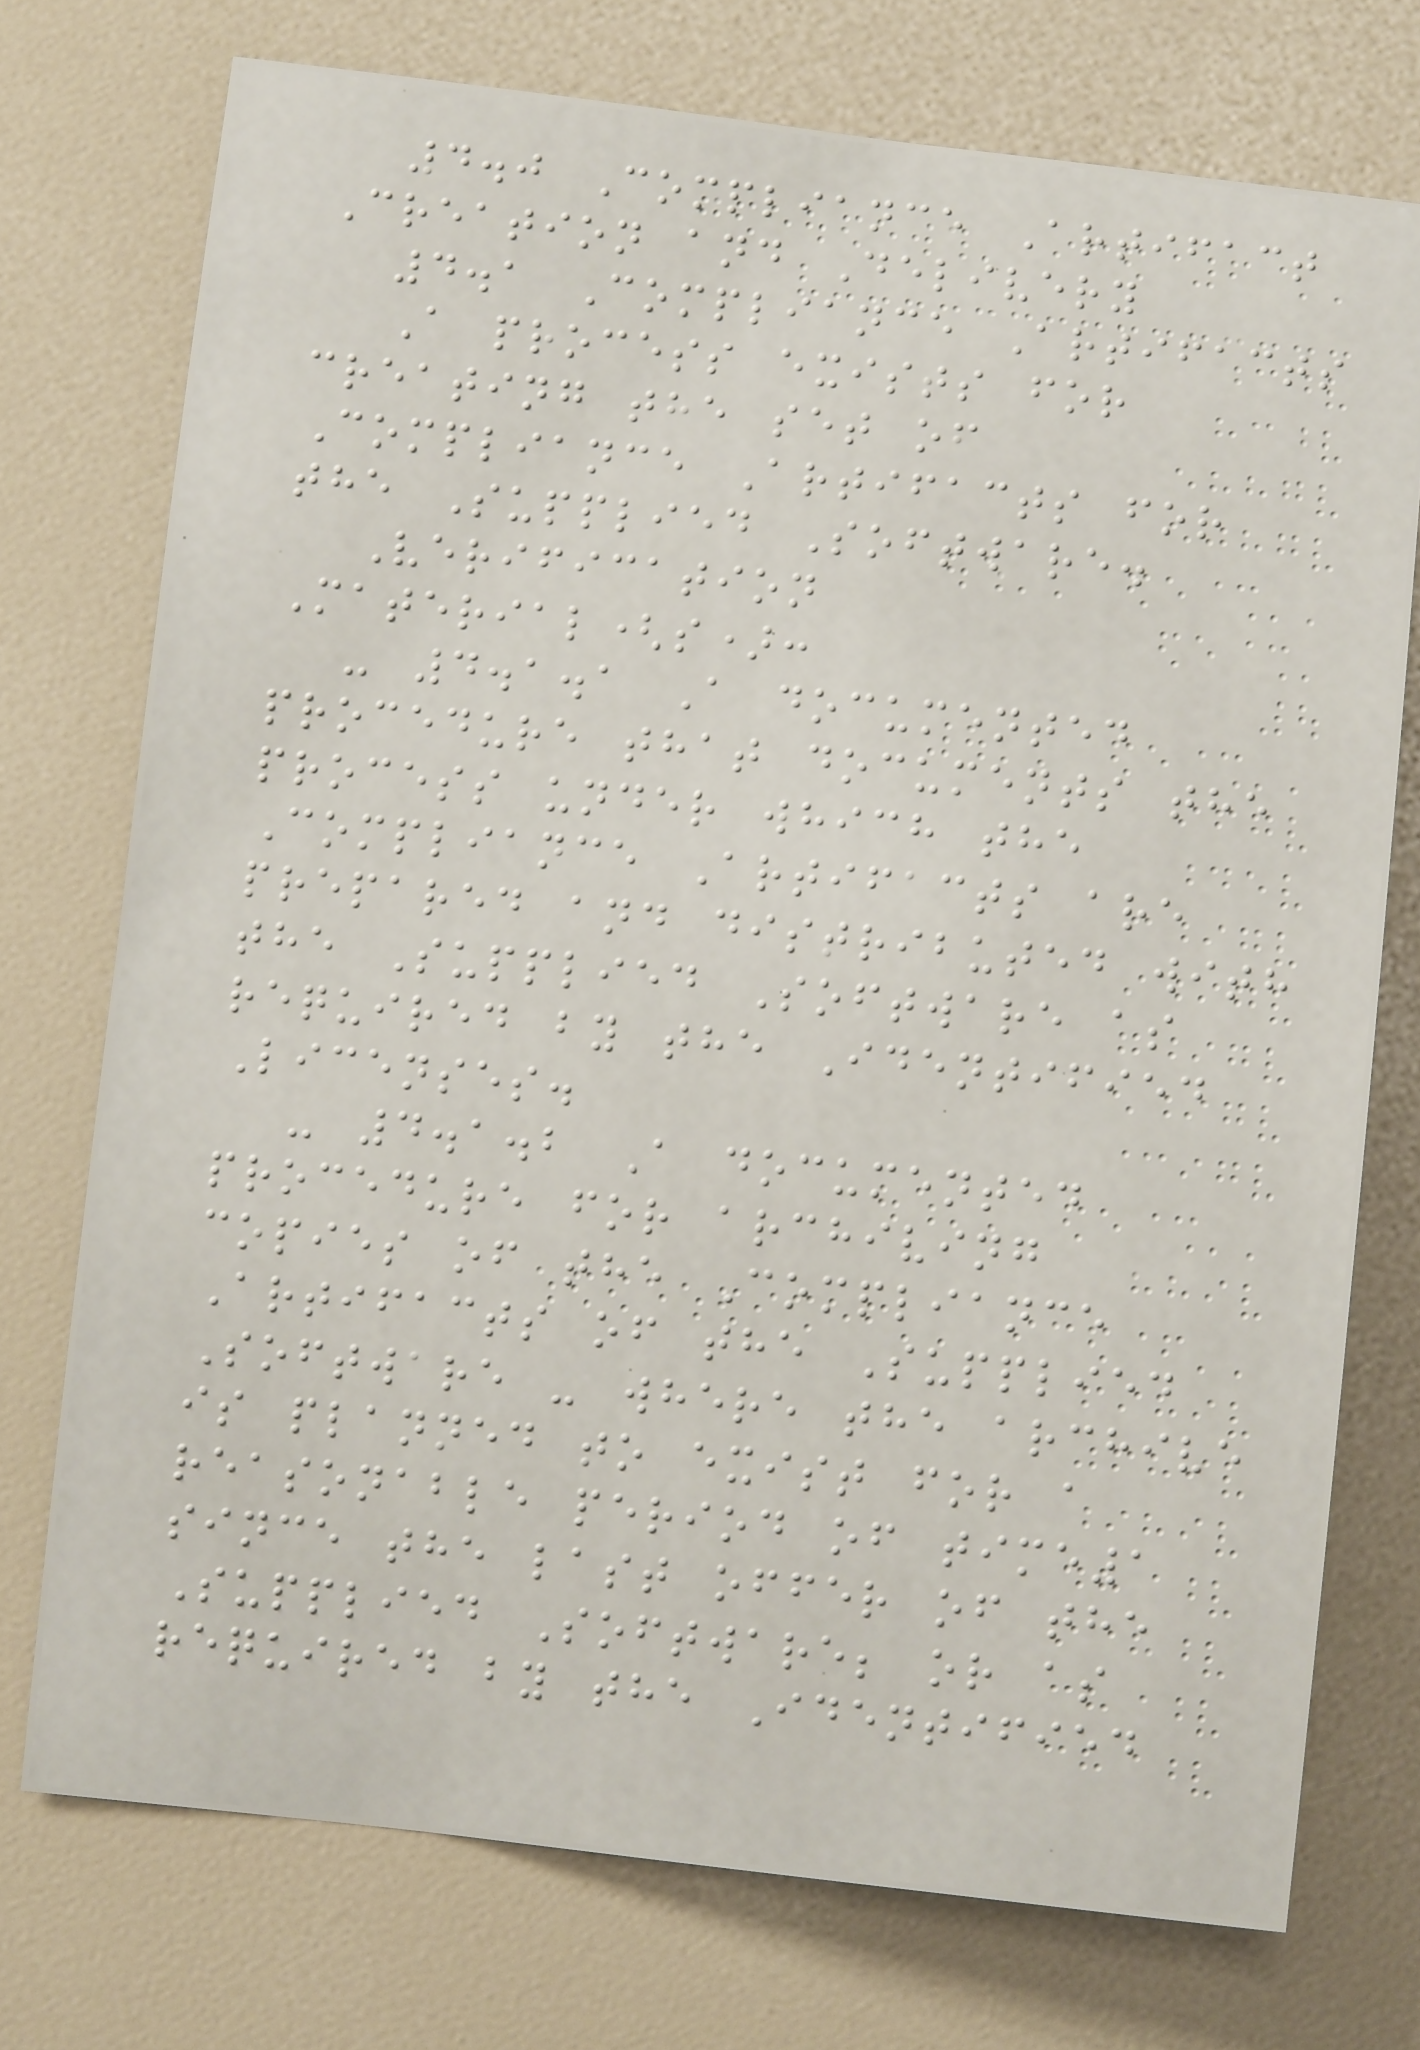4.0 Compliance Artifact
Creation and Delivery
4.1 Compliance Artifacts
A process exists for
creating the set of
Compliance Artifacts for
the Supplied Software.
Verification
Material(s):
- 4.1.1 A documented
procedure that documents the
process under which the
Compliance Artifacts are
prepared and distributed with
the Supplied Software as
required by the Identified
Licenses.
- 4.1.2 A documented
procedure for archiving
copies of the Compliance
Artifacts of the Supplied
Software - where the archive
is planned to exist for a
reasonable period of time1
since the last offer of the
Supplied Software; or as
required by the Identified
